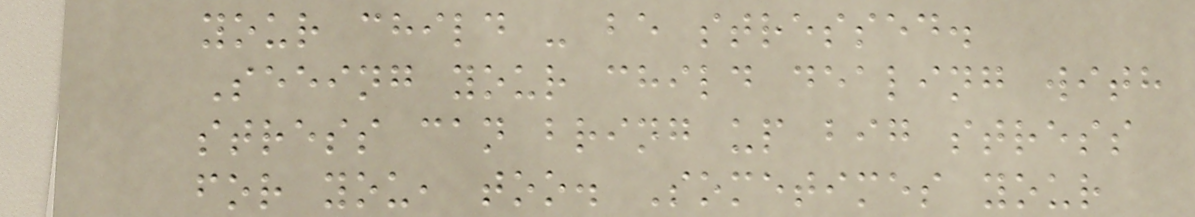your child - be stressed.
Seeing your child dealing with
stress can bring up big stress
for you, too. Sometimes your
